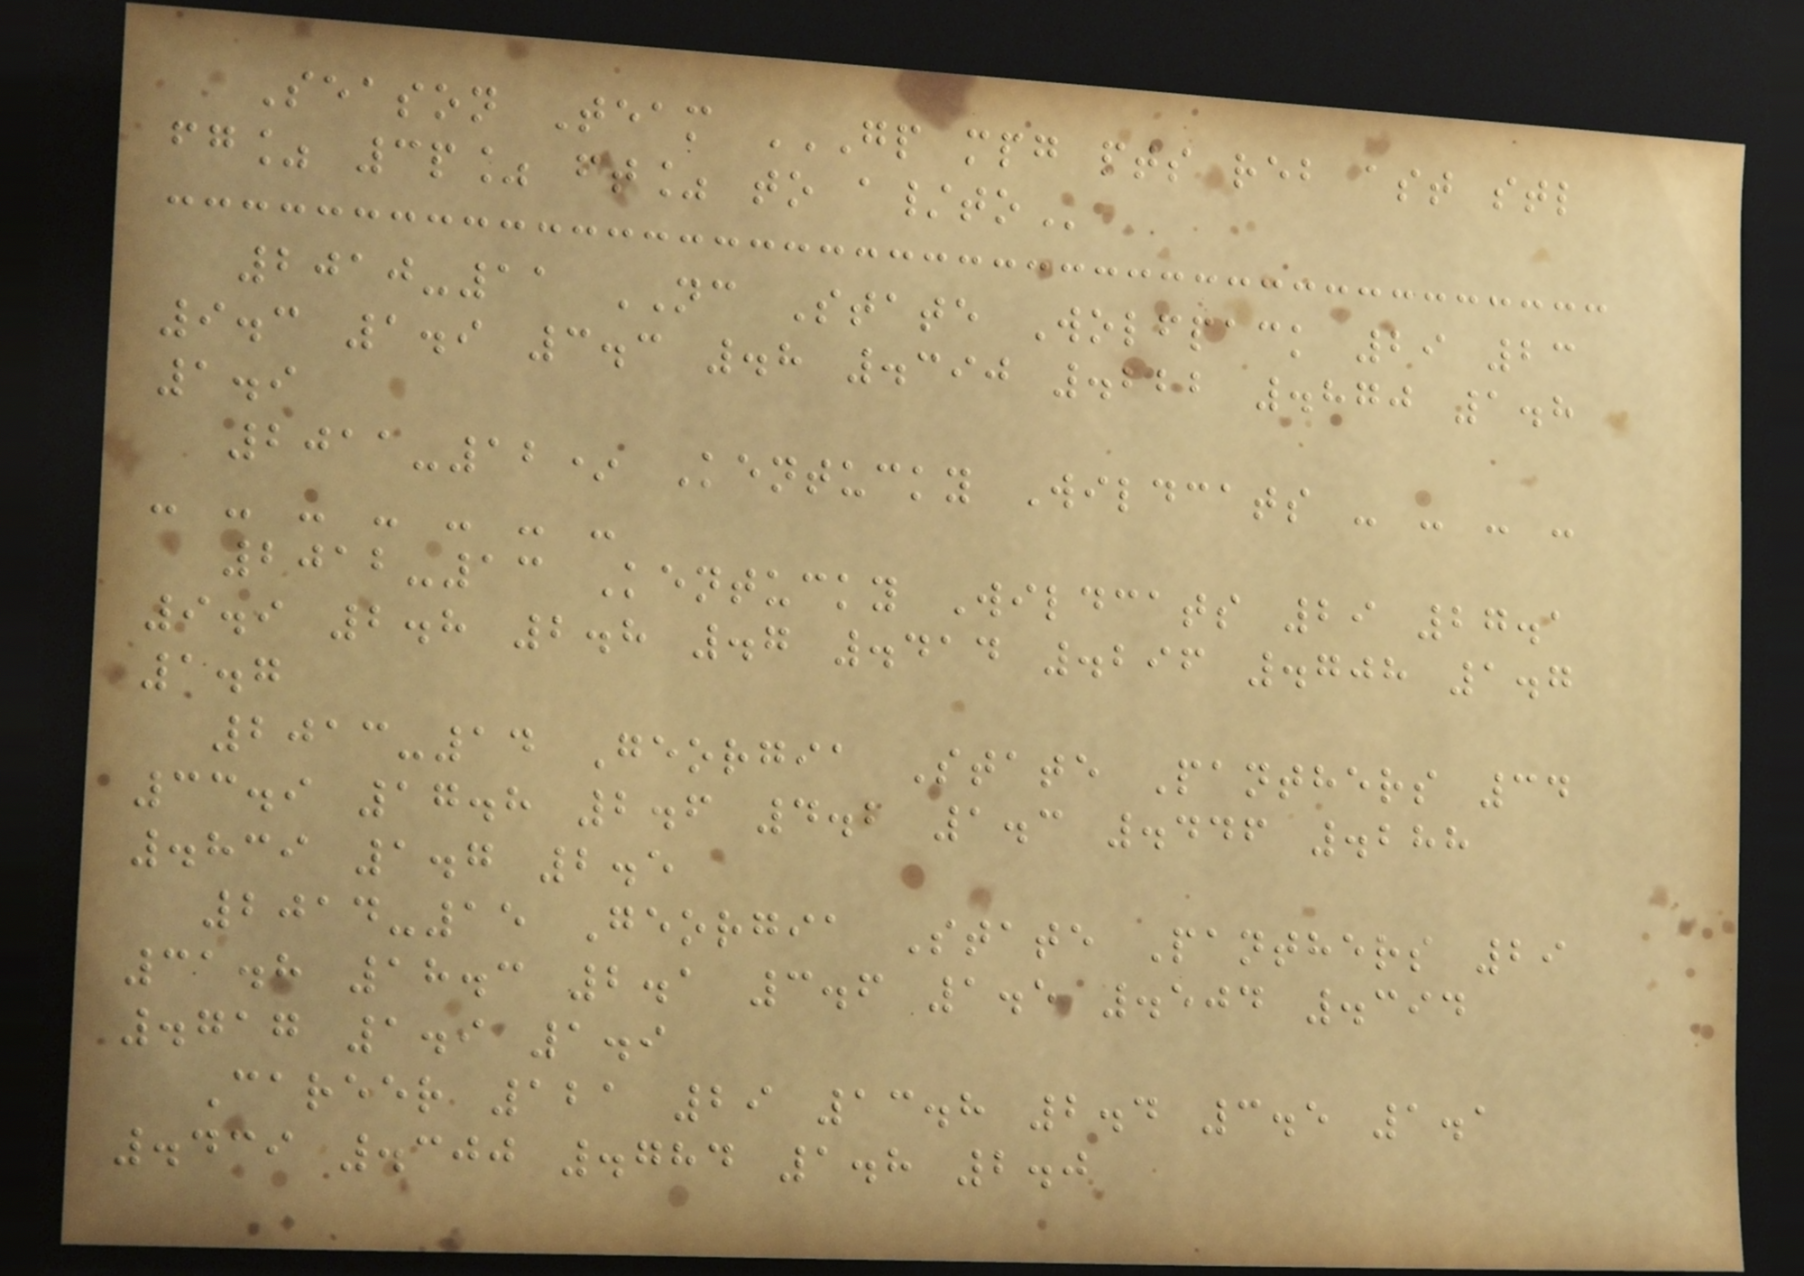Season Team GP MPG PTS REB AST STL
FG% 3P% FT% TO A/TO
2010-11 NC State Wolfpack 29 23
9.3 1.9 3.3 .8 .390 .222 .870 1.8
1.9
2011-12* Kentucky Wildcats - - - -
- - - - - - -
2012-13 Kentucky Wildcats 29 27.1
9.9 2.8 2.8 .7 .414 .296 .708 1.7
1.7
2013-14 Georgia State Panthers 34
33.9 17.8 2.6 4.2 1.3 .446 .288
.839 1.7 2.5
2014-15 Georgia State Panthers 29
31.8 18.3 2.1 3.6 1.5 .504 .394
.717 1.9 1.9
Career 121 29 13.8 2.4 3.5 1.1
.439 .300 .784 1.8 2.0
